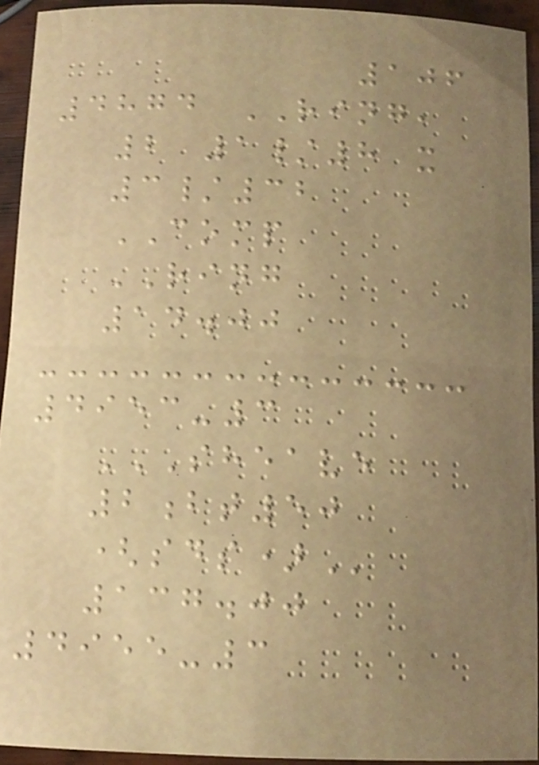106
4874 RING,
2 1/8 x
3/32
COMP
RING
14.00
4953-3
SHEAVE
2BT50
(SDS)
137.00
4955-3
